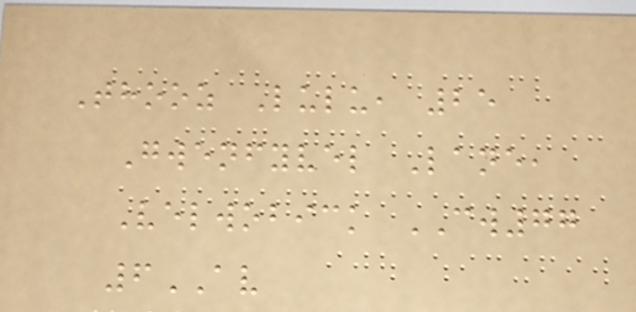Thooz Lulu, 25
Gwenfyvel Lane,
Velwobick CW77
6AV
